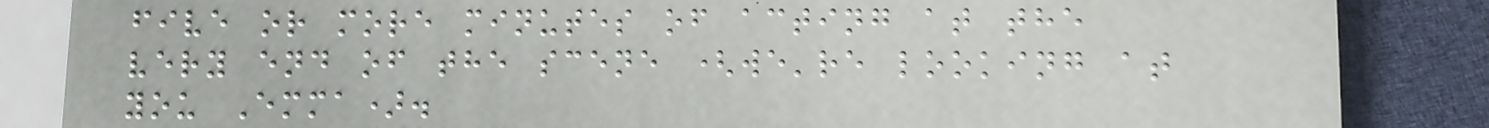five or more minutes of acting at the
very end of the scene (we're looking at
you Emma).
